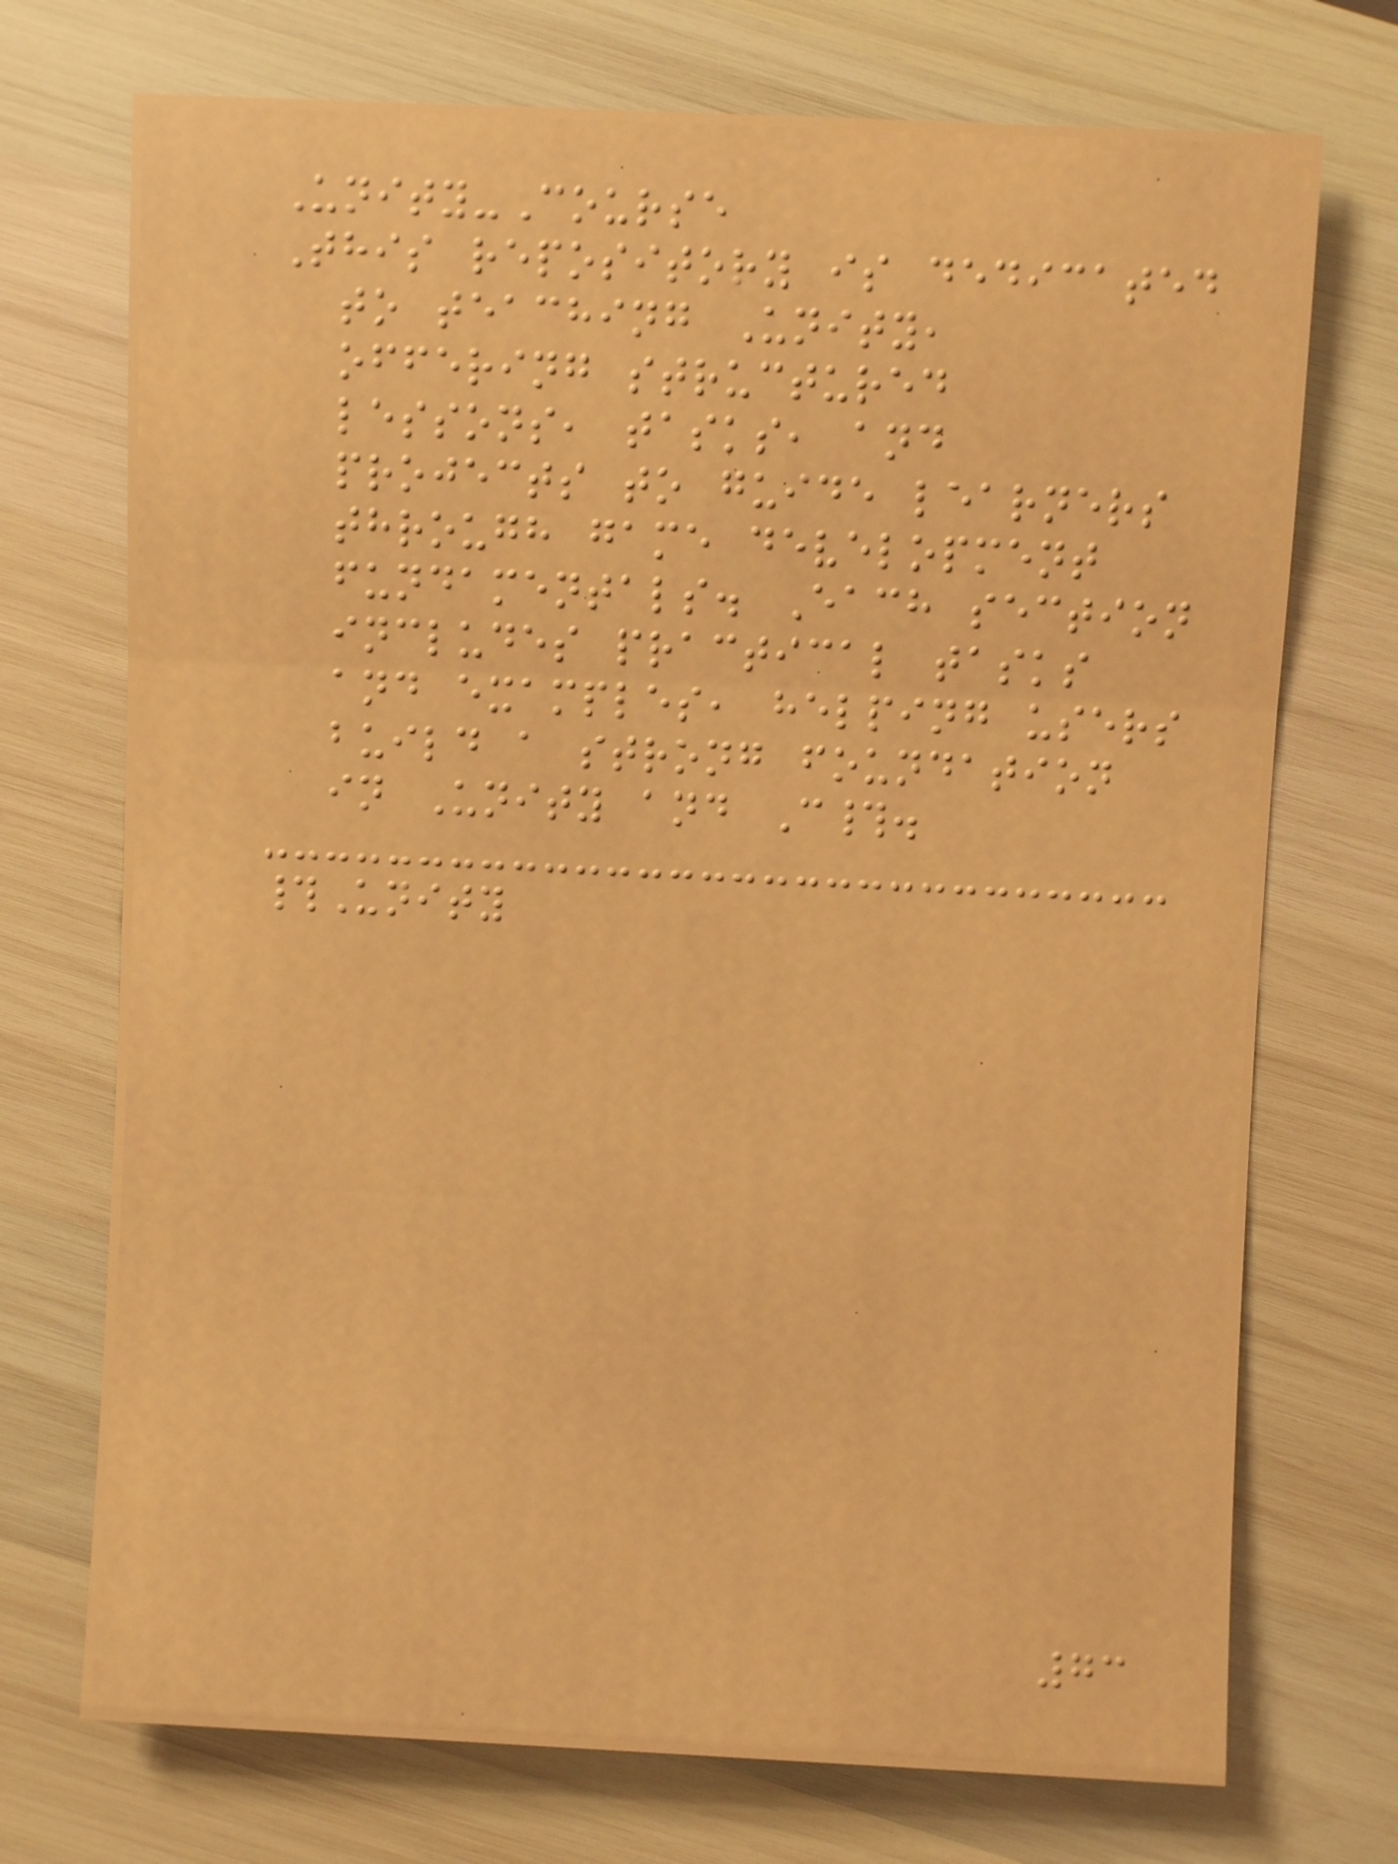Unity-Course
This repository is dedicated
to teaching Unity,
offering structured
lessons, tasks, and
projects to guide learners
through game development
fundamentals. Each section
includes practical tasks
and examples, helping users
build a strong foundation
in Unity and C#.
#Unity
73
